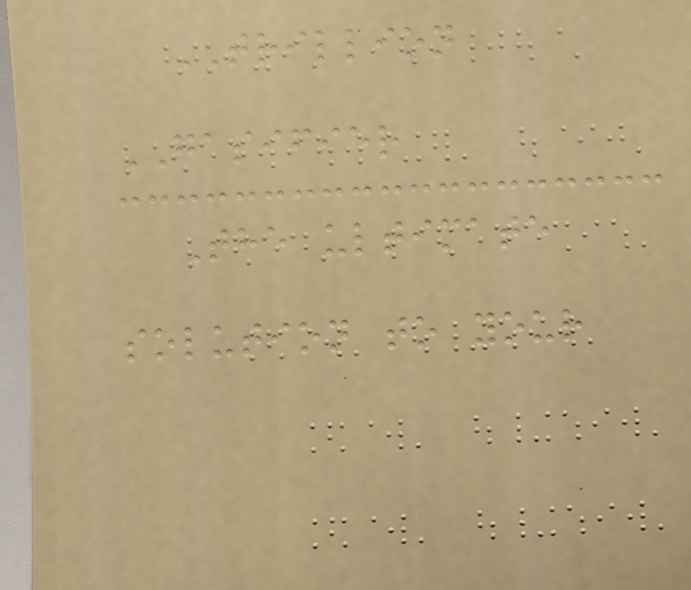TRILLION
GASIFIER
The ultimate
solution to your
